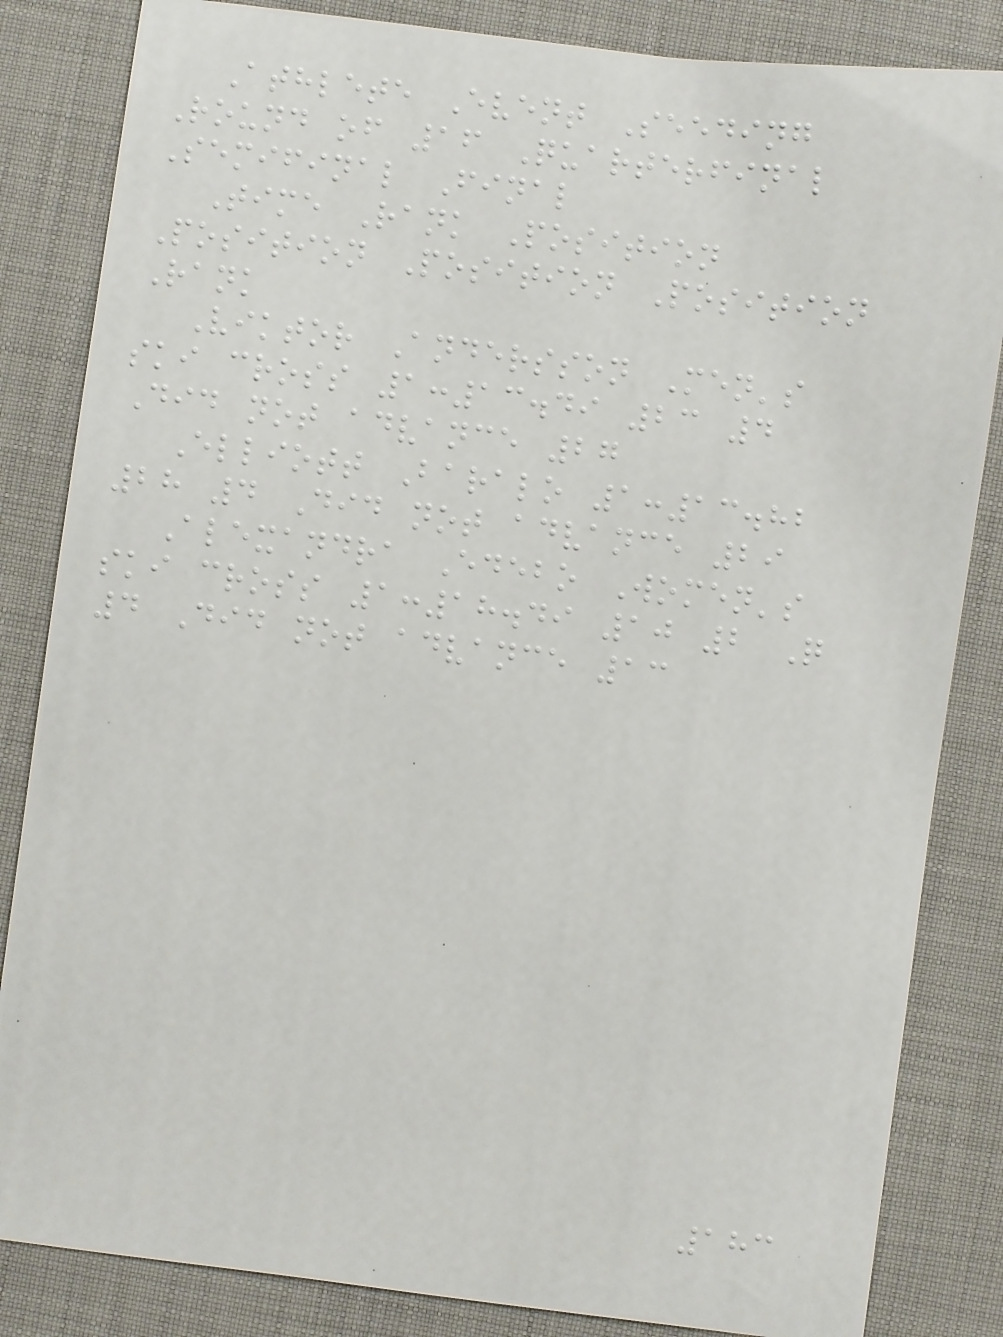Athlete Event Seeding
Round of 16 Quarterfinal
Semifinal Final
Time Rank Position
Position Position Position
Rank
Viktor Andersson Men's
ski cross 1:13.49 23 4
Did not advance 27
Elliott Baralo 1:13.82
28 4 Did not advance 29
Alexandra Edebo Women's
ski cross 1:18.49 10 2 Q
4 Did not advance 13
183
